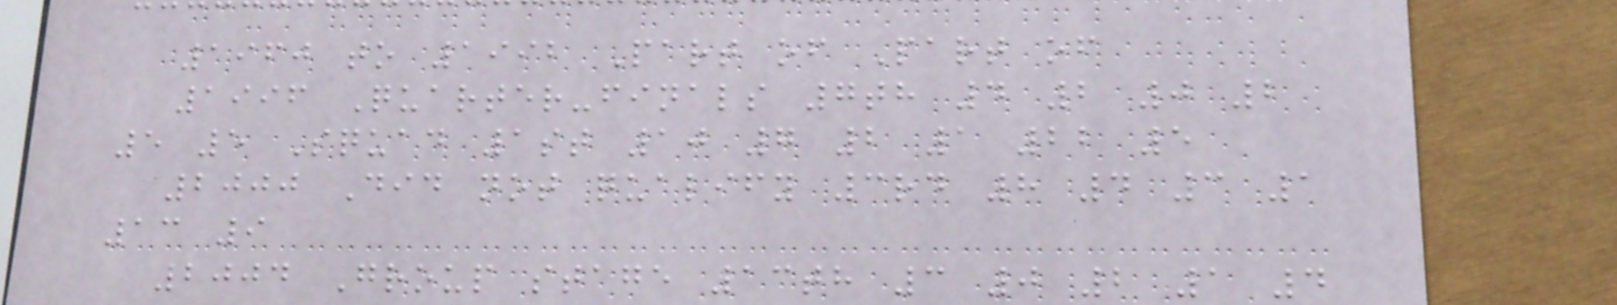1960 to 1992 Part of Part of
1996 Quarter-finals 7th 4 2 0 2
5 5 Squad 1st 10 7 2 1 22 5
2000 Did not qualify 3rd 8 4 3 1
13 9
2004 Group stage 13th 3 0 2 1 4
